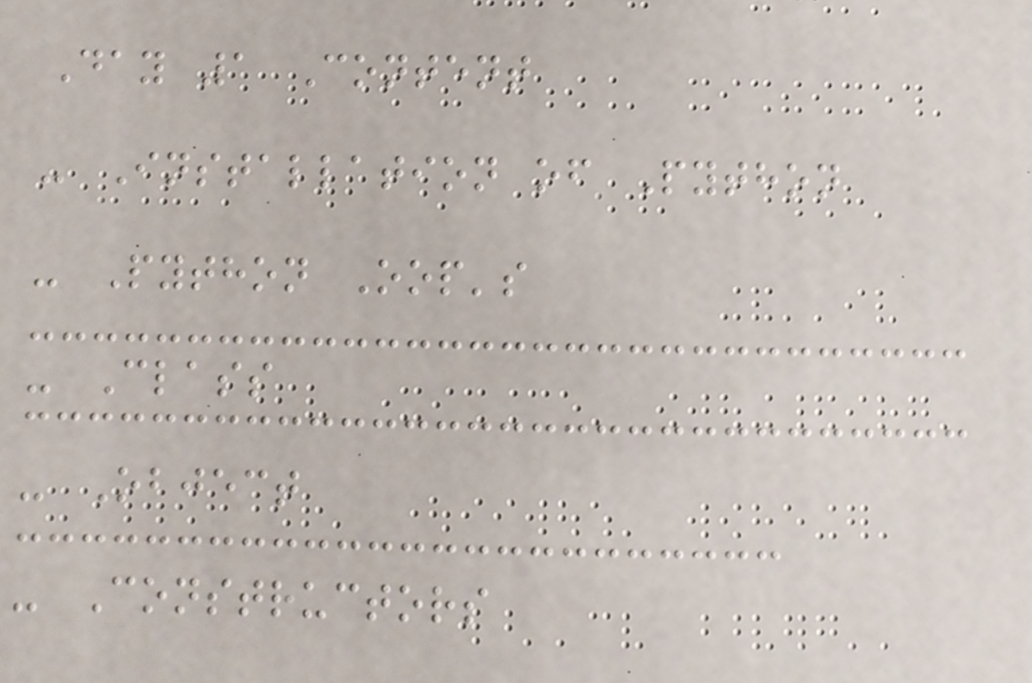Day 1 Content
- Installation of Python
- Python Oop's
- Class
- Object
- Constructors
